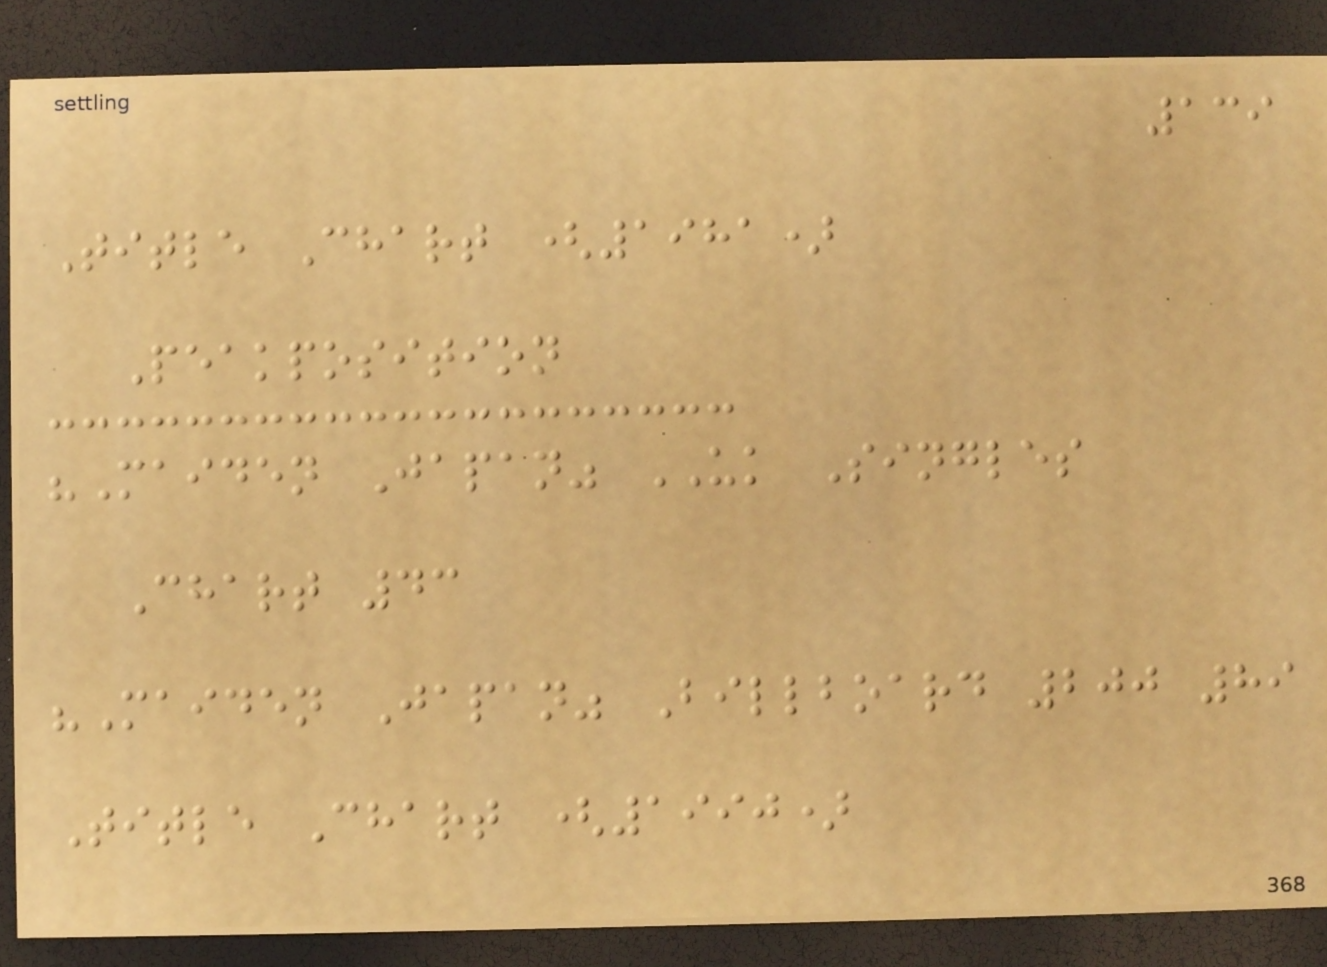139
Title Chart (1981)
Peakposition
"Maiden Japan" UK Singles
Chart 43
"Maiden Japan" Billboard 200 89
Title Chart (1990)
